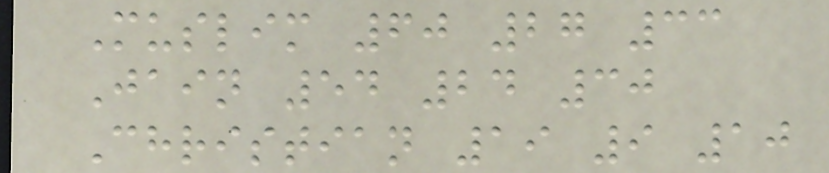Muslim 60 27 33
Jain 54 24 30
Christian 19 9 10
